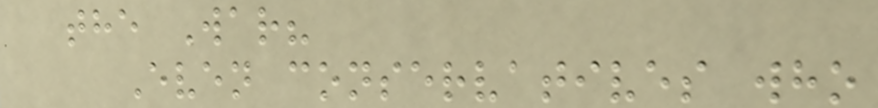the War?
Even conservatives who
